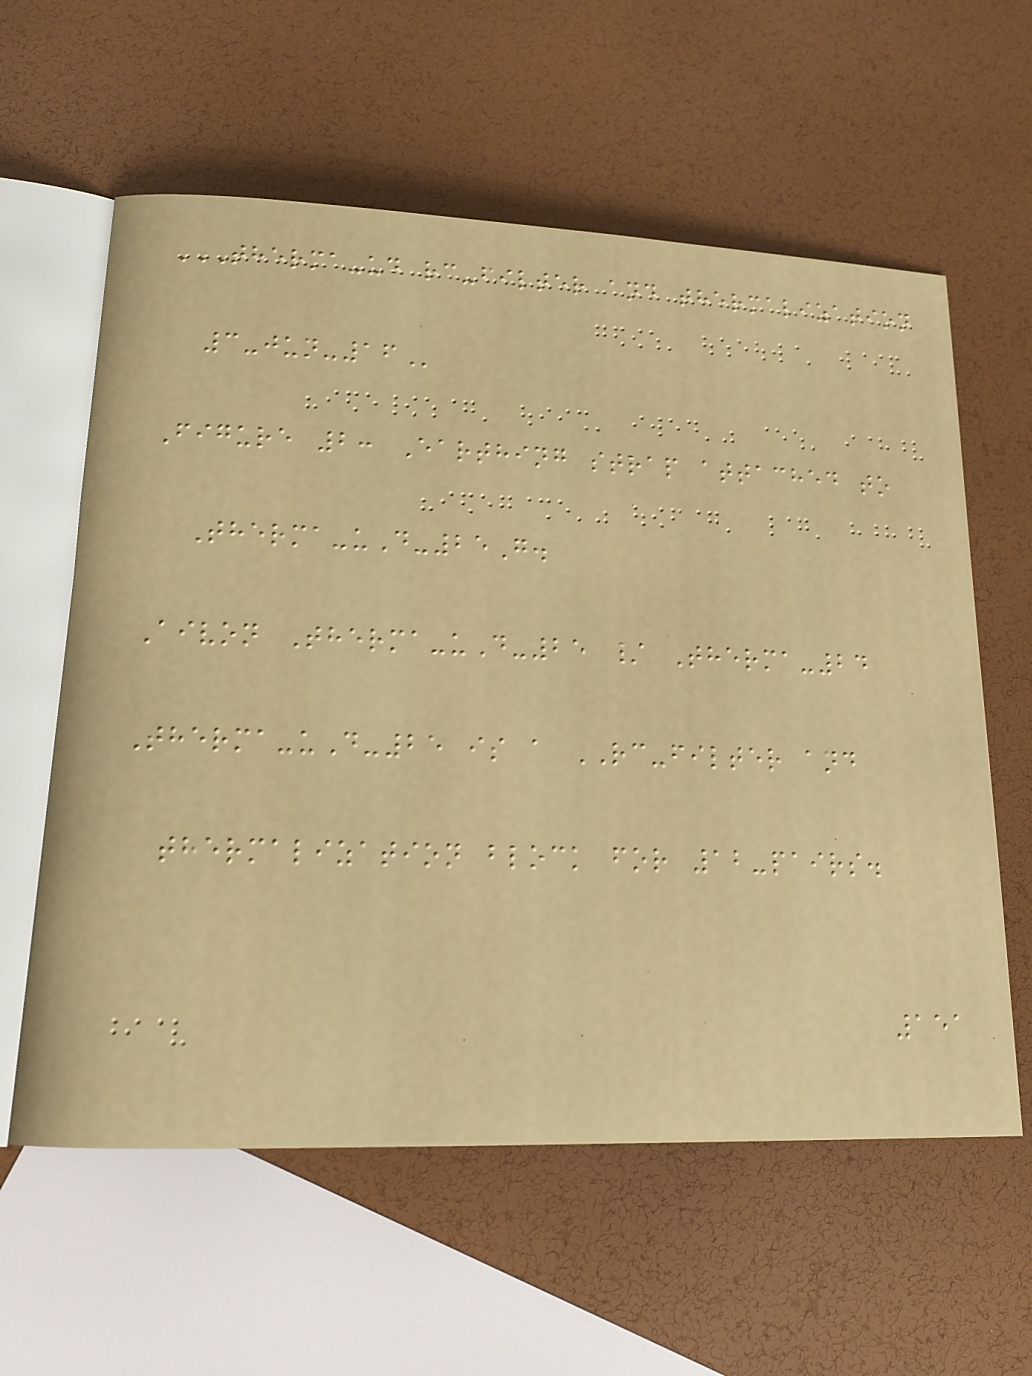THERMA-UD RC-FILTER AND THERMALIZATION
3-JUN-16
Figure 2: Earthing strap attached to
Therma-uD-25G.
Aivon Therma-uD-25 / Therma-24
Therma-uD-25 is a RC-filter and
thermalization block for 12-pairs.
151
